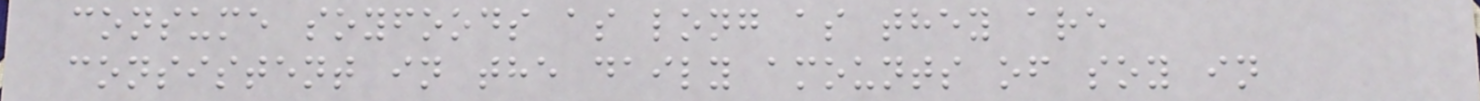consume soyfoods as long as they are
consistent in the daily amounts of soy in
